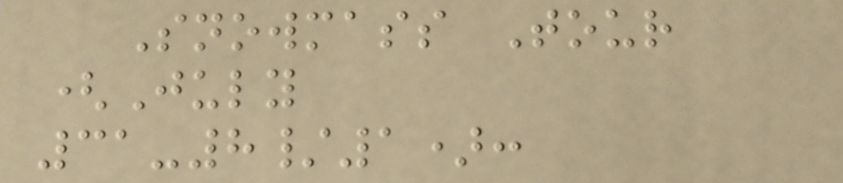Snowmass Tour
(July
31-8/1):
